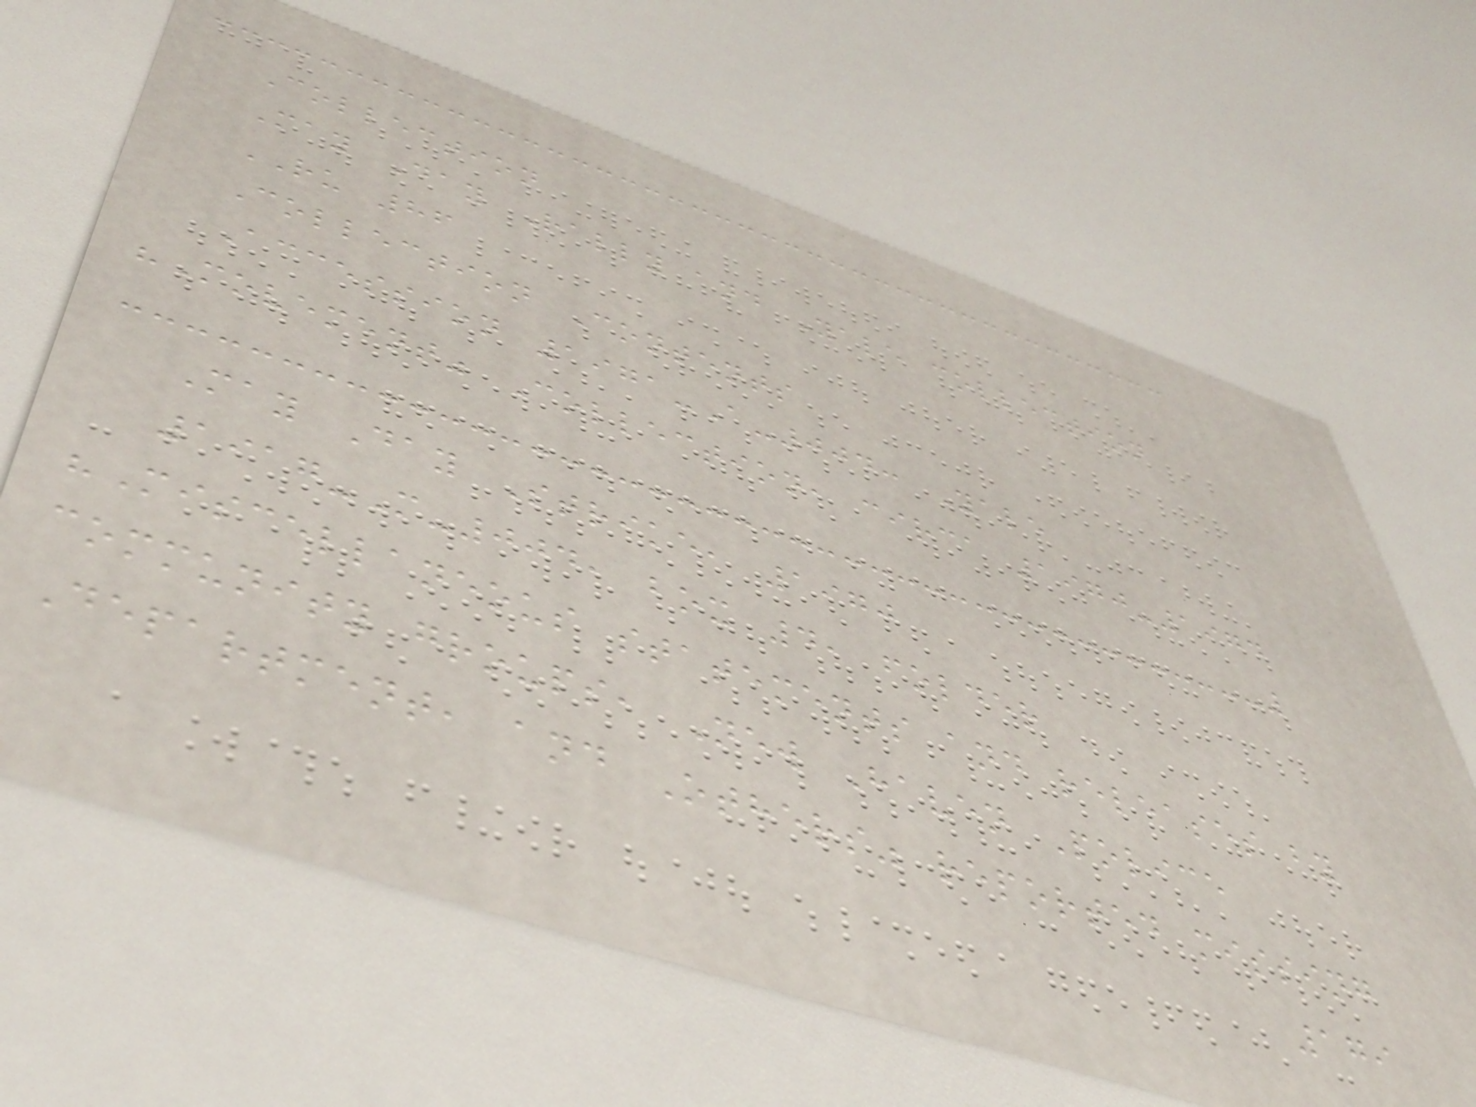Collection
May Day Rally and Yale collection
RU 86
Collection Contents
Accession 1971-A-004: Yale
"Movement" Collection, circa 1970-1974
May Day Strike, 1970
1917-M-004, box 4, folder
"Miscellaneous statements and releases by
community groups, New Haven Police
Department, and Others" reported missing
179
